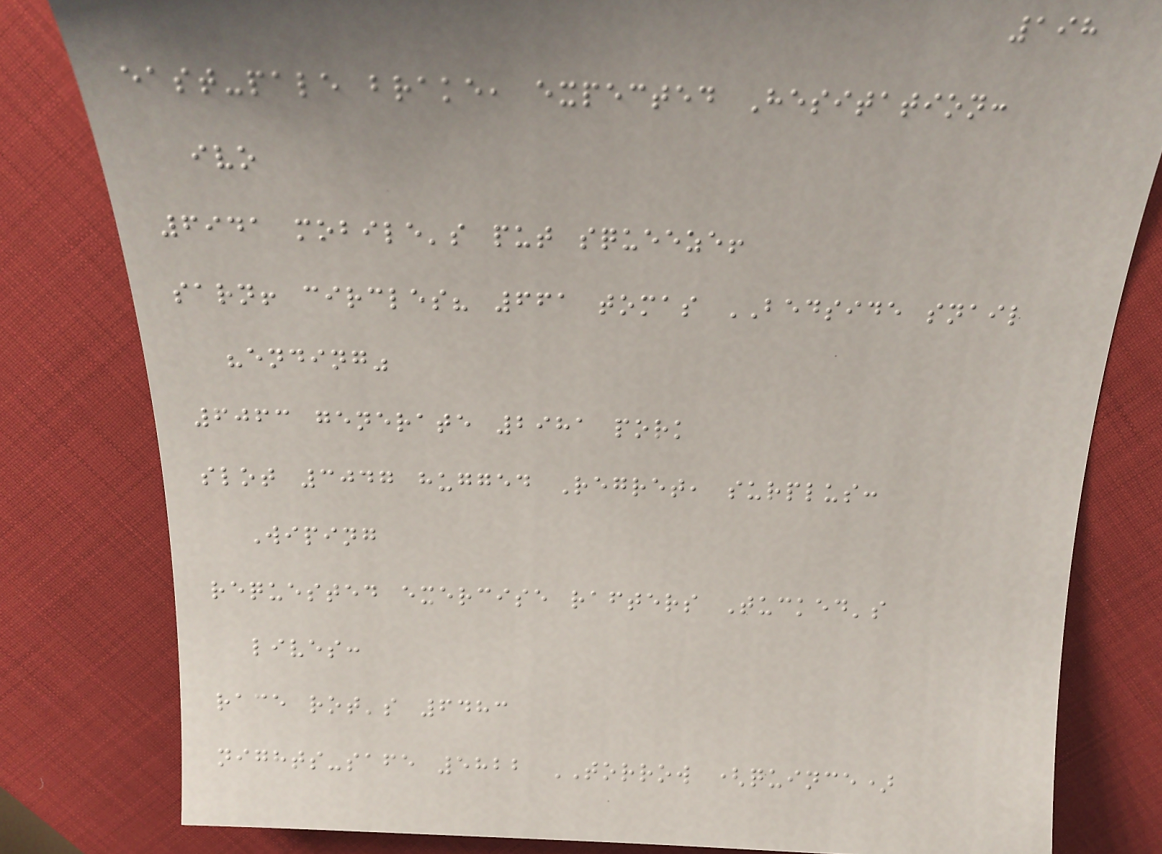198
east-pale brake, expected Hesitation:
ivo
6941 mobile's put squeeze!
sarn! circles? 661 tomas BEDSIDE snail
"ending"
6063 generate 2981 pork
slot 3047 hugged Regret, surplus:
Wiping
requested exercise rafters Tucked's
lives:
race rot's 6483
nights-safe 5822 TORROW (quince)
